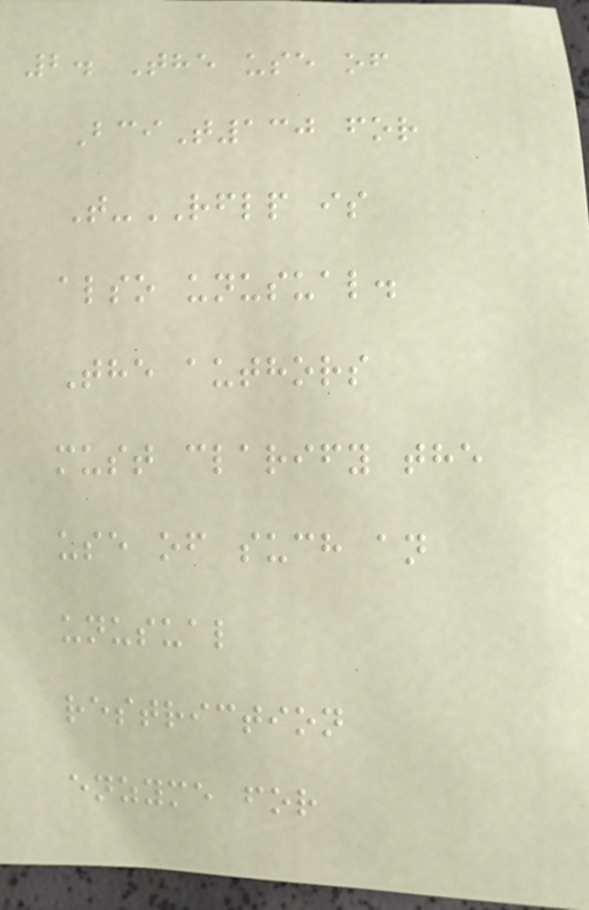2. The use of
BciT130 for
T-RFLP is
also unusual.
The authors
must clarify the
use of such an
unusual
restriction
enzyme for
